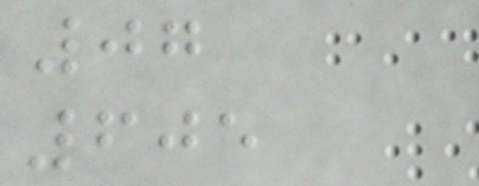07
605
